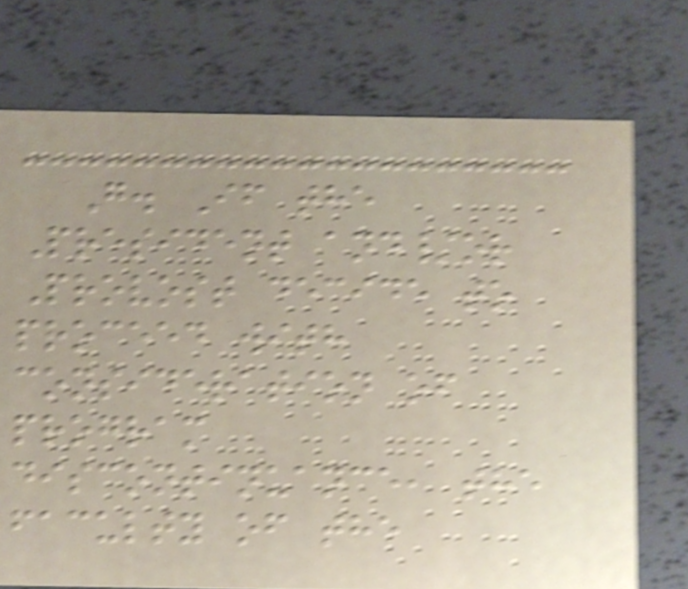G. If the
President and/or
Provost decide to
proceed with
consideration of
program
discontinuance, the
faculty of the
